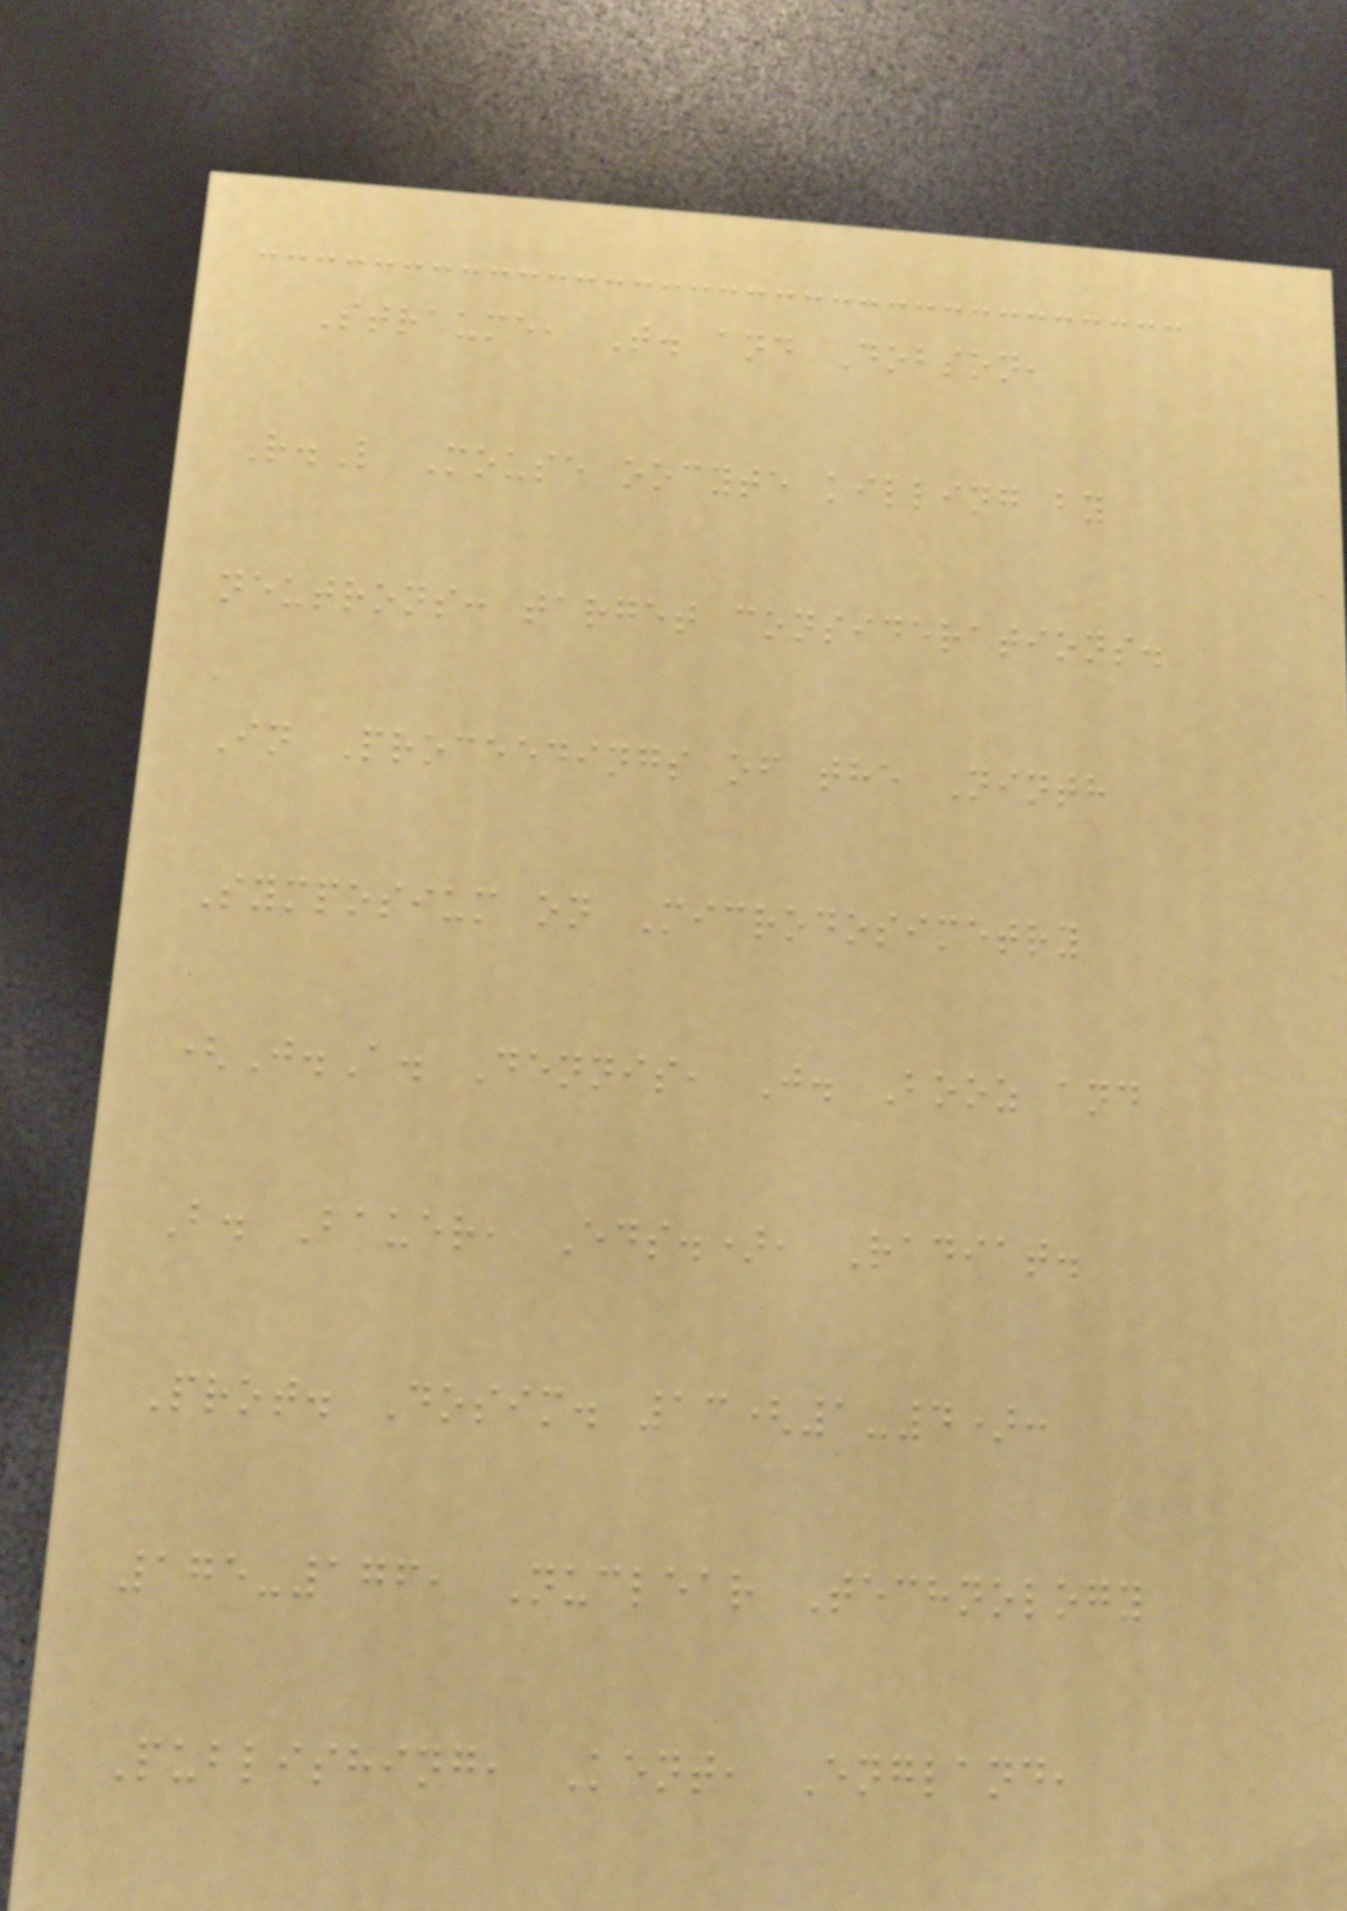Straume, T. and Dobson,
R.L Mouse oocyte killing by
neutrons: target considerations.
In Proceedings of the Ninth
Symposium on Microdosimetry
(J.A. Dennis, J. Booz and
B. Bauer, Eds.), Radiat.
Prot. Dosim. 13(1-4):
175-176, Nuclear Technology
Publishing, Kent, England,
